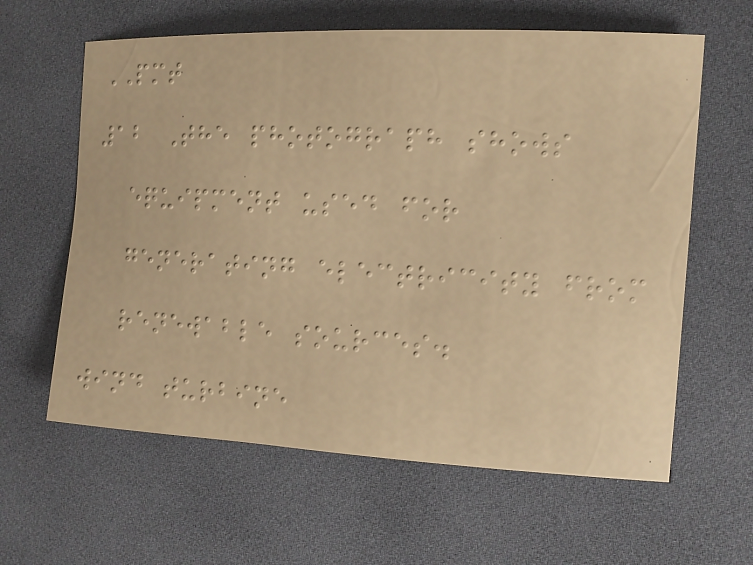PMT
12 The photograph shows
equipment used for
generating electricity from
renewable sources.
wind turbine
